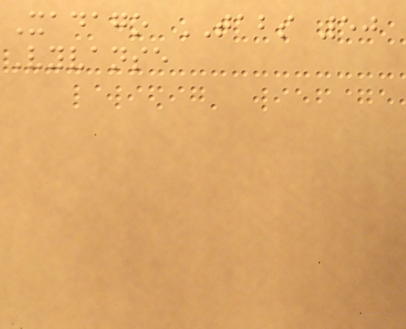Xadago TABS 50
Vyvanse
